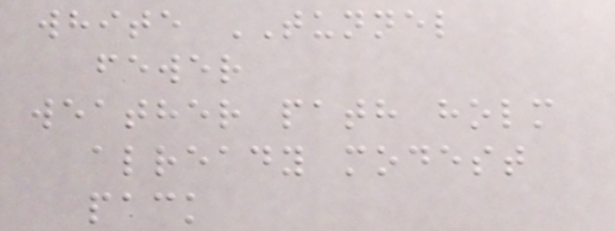white TUNNEL
fewer
weather path holm
already modest
pack
